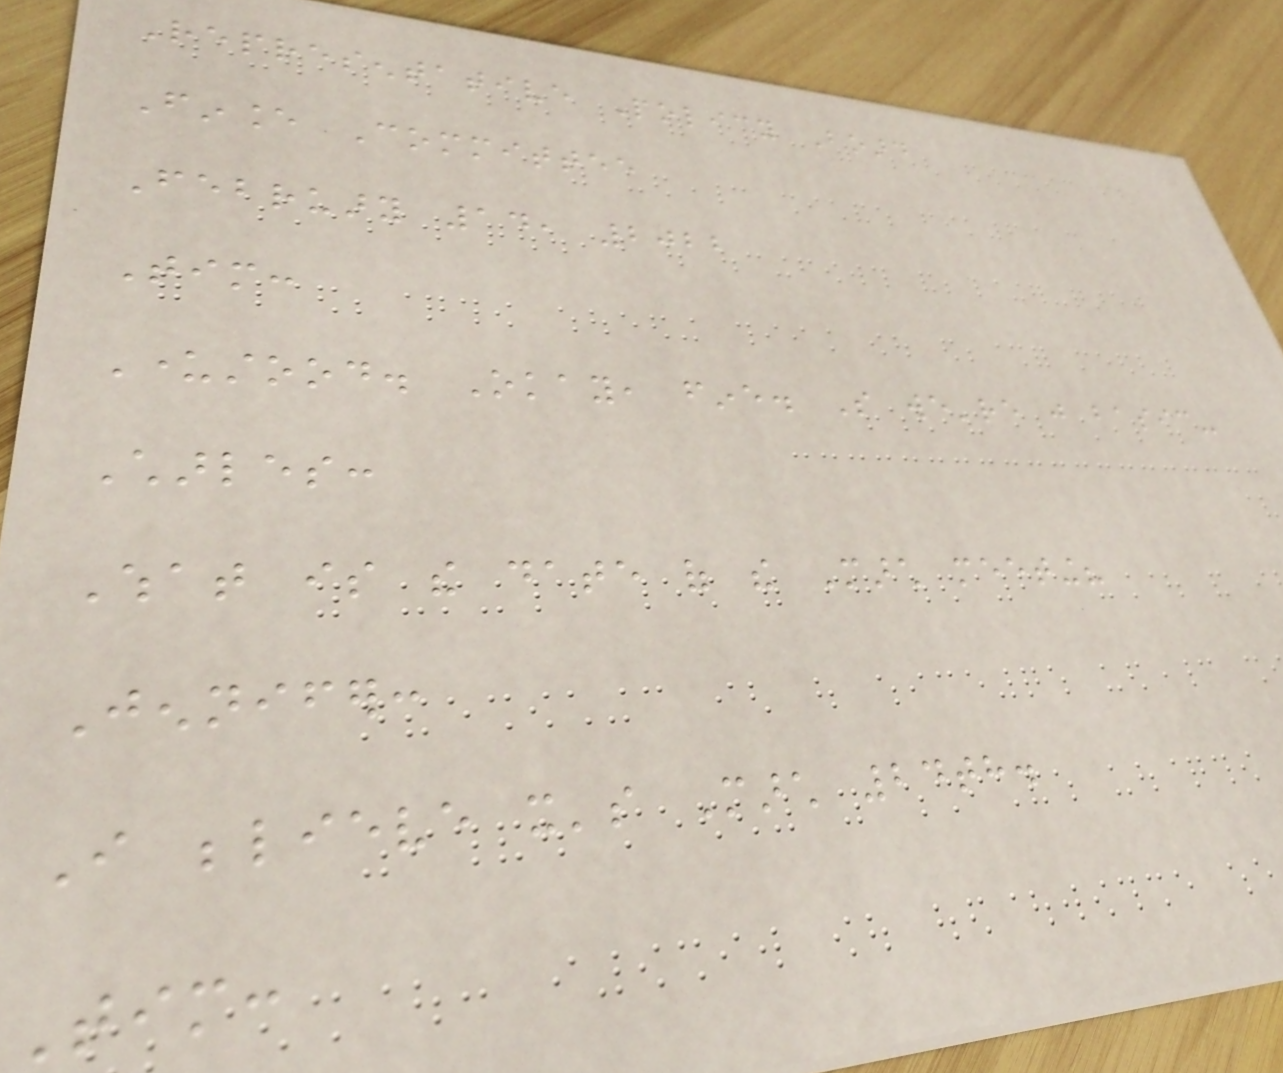Representative Policy Board
Finance Committee
February 14, 2022
Tim:
Understood. Okay, fine. So we're just basic-
Charles:
What is the date of the March meeting?
Jennifer:
I believe it's March 24th.
Tim:
